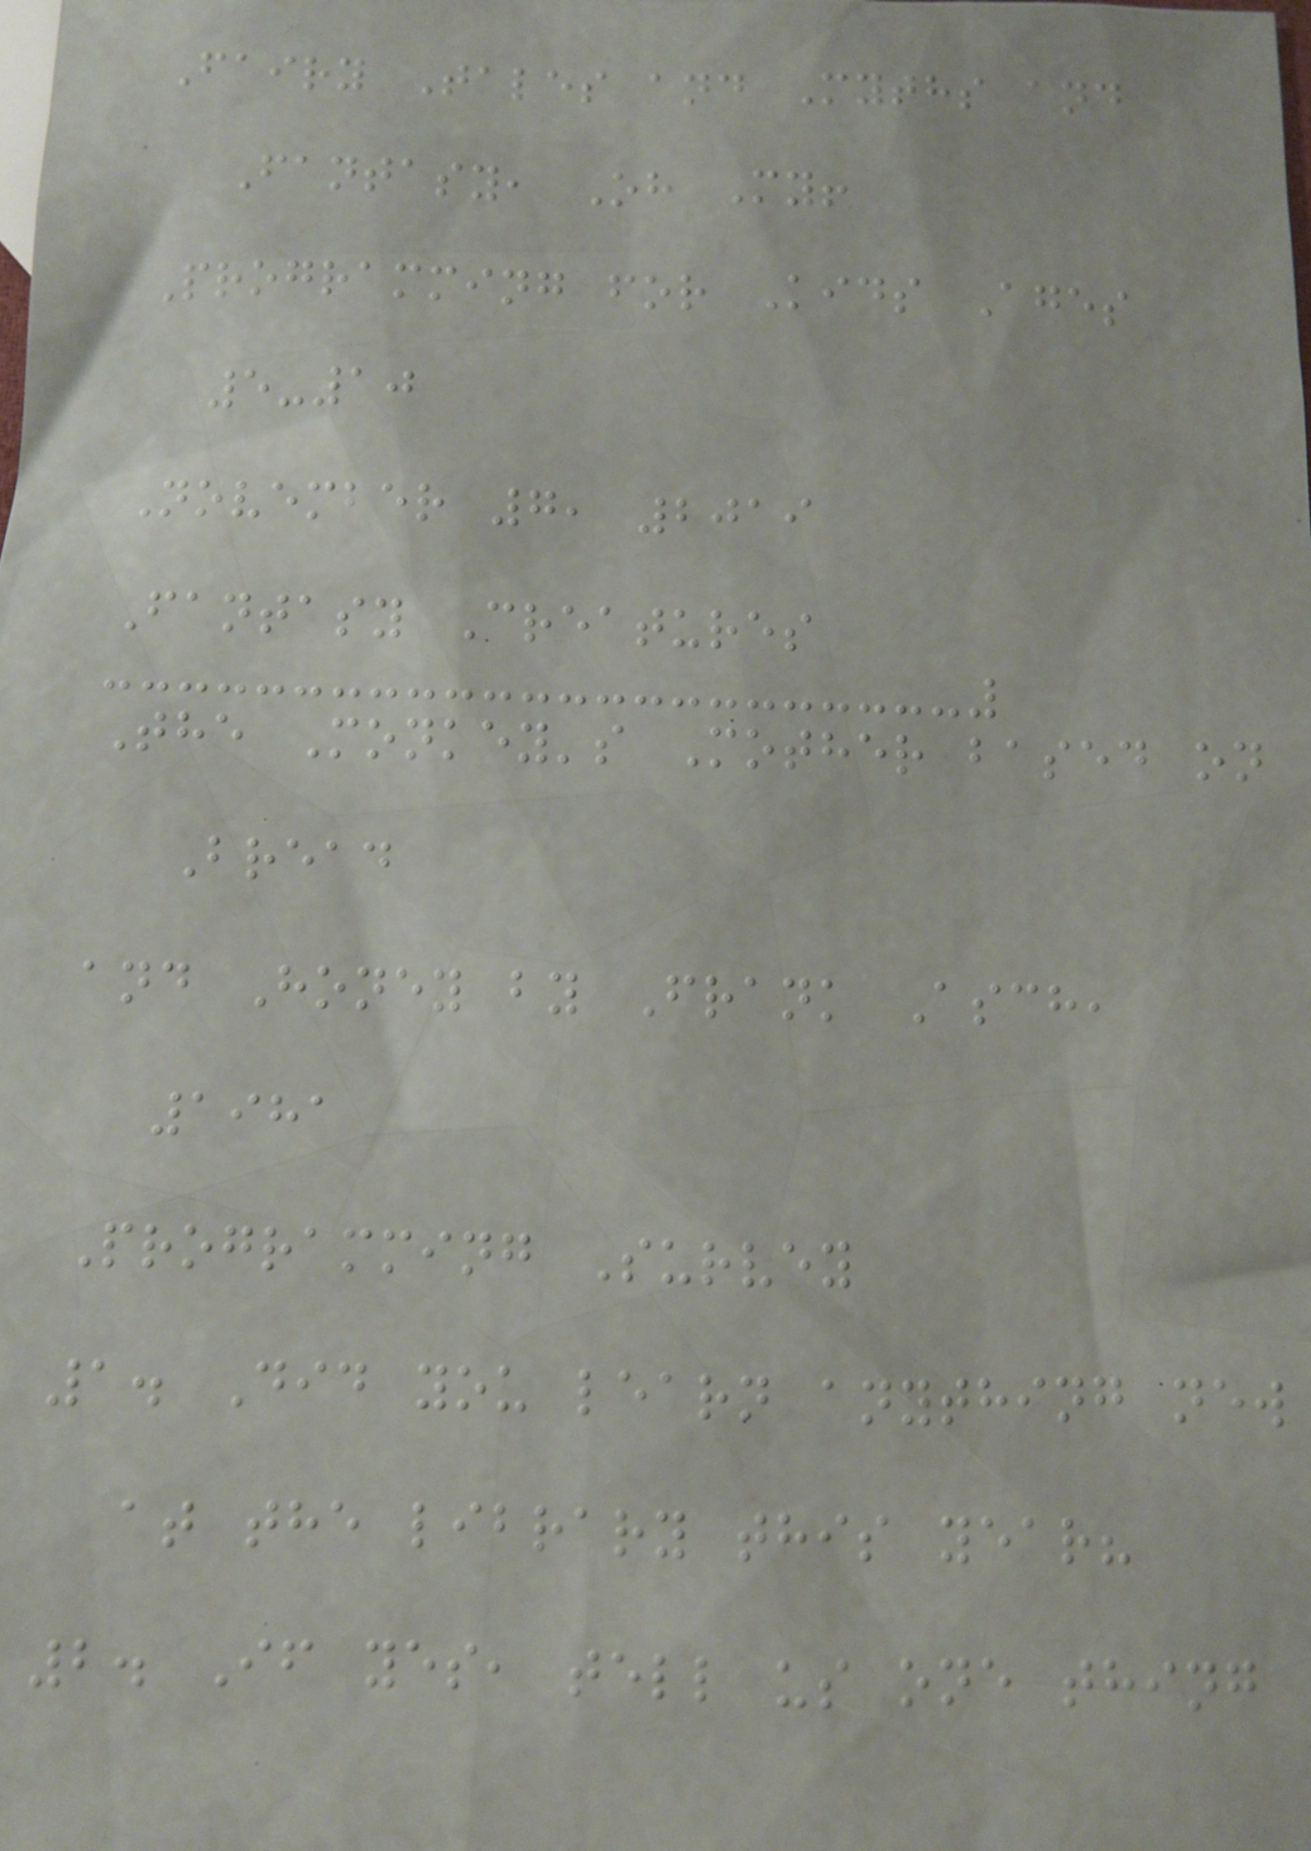Fairy Tales and Myths and
Fantasy, Oh My!
Programming for Kids Ages
5-10
November 7, 2019
Fantasy Creatures
The Monkey's Mother based on
Bread
and Honey by Frank Asch,
1981
Programming Survey
1. Did you learn anything new
at the library this year?
2. If yes, tell us one thing
